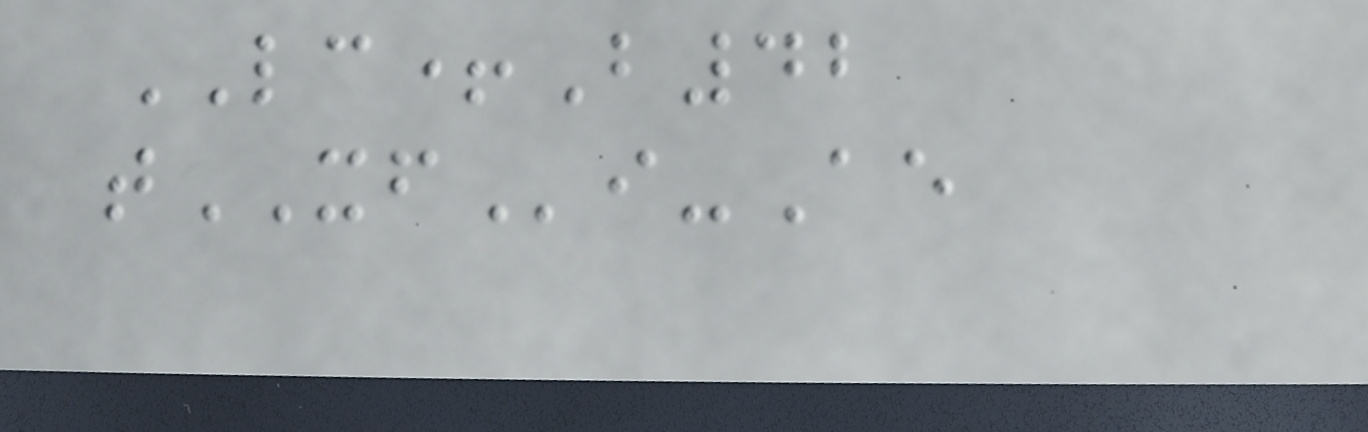LC+B42
tXFi-Ae
